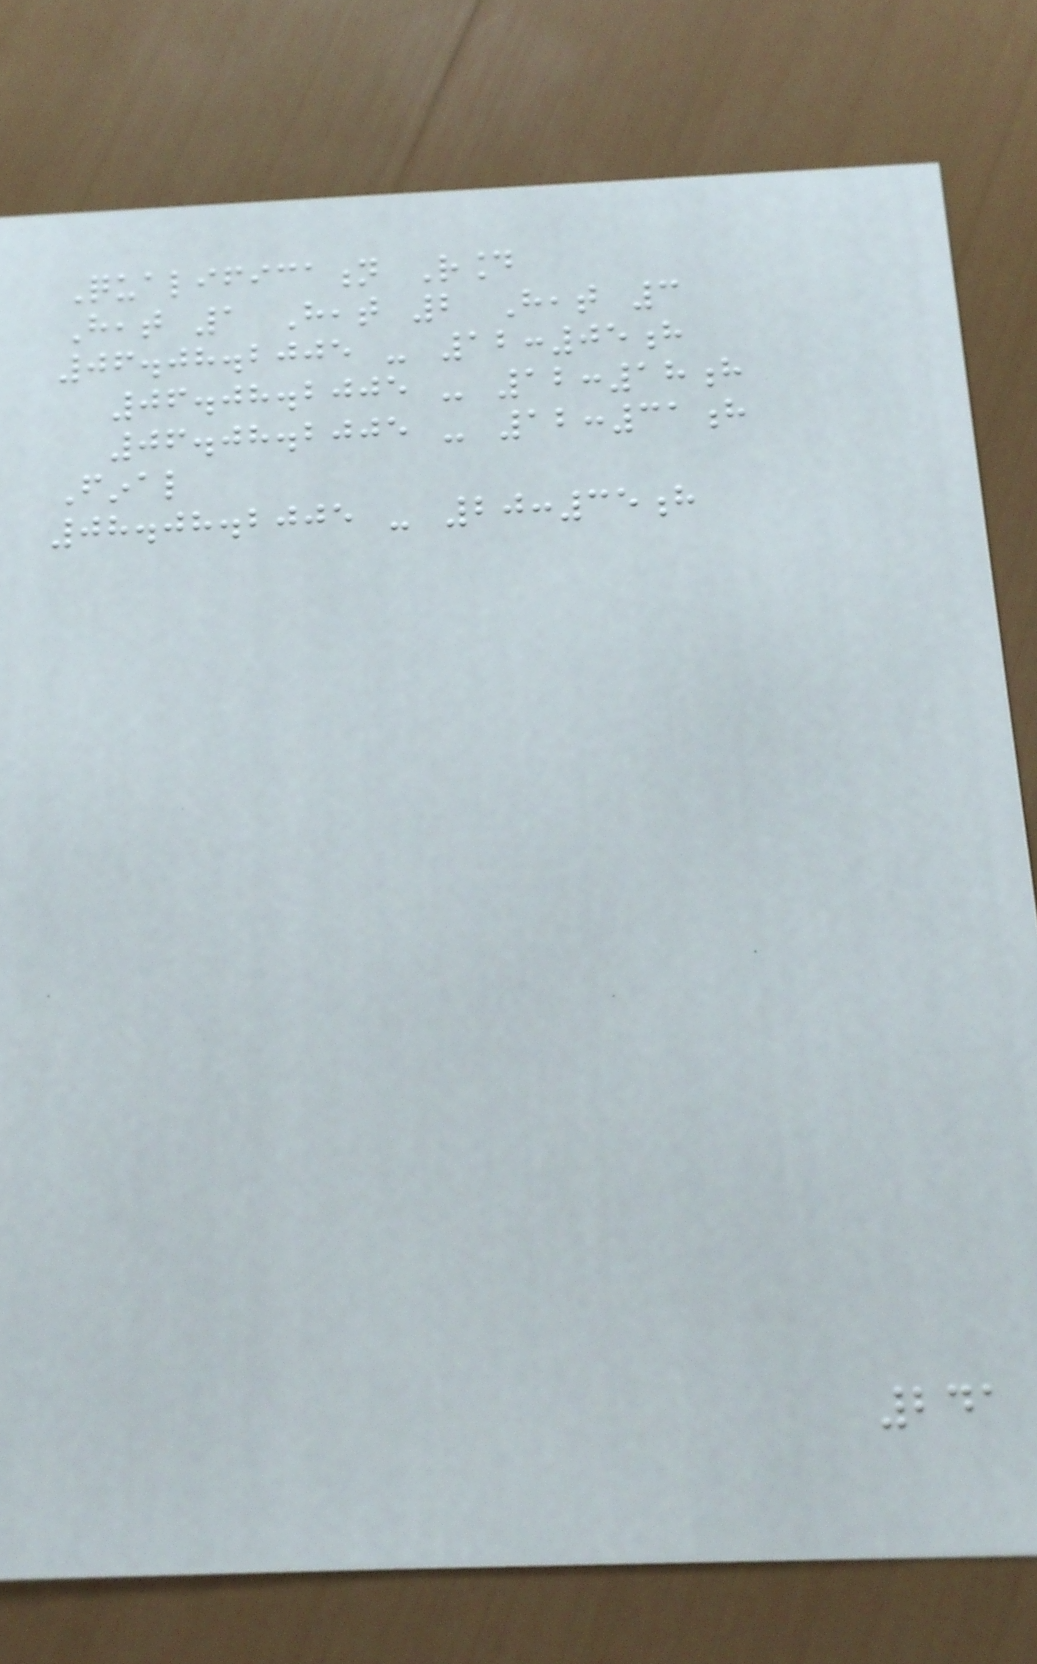Qualification Round
Heat 1 Heat 2 Heat 3
06.08.2005 - 12:05h
06.08.2005 - 12:18h
06.08.2005 - 12:31h
Final
08.08.2005 - 20:35h
241
